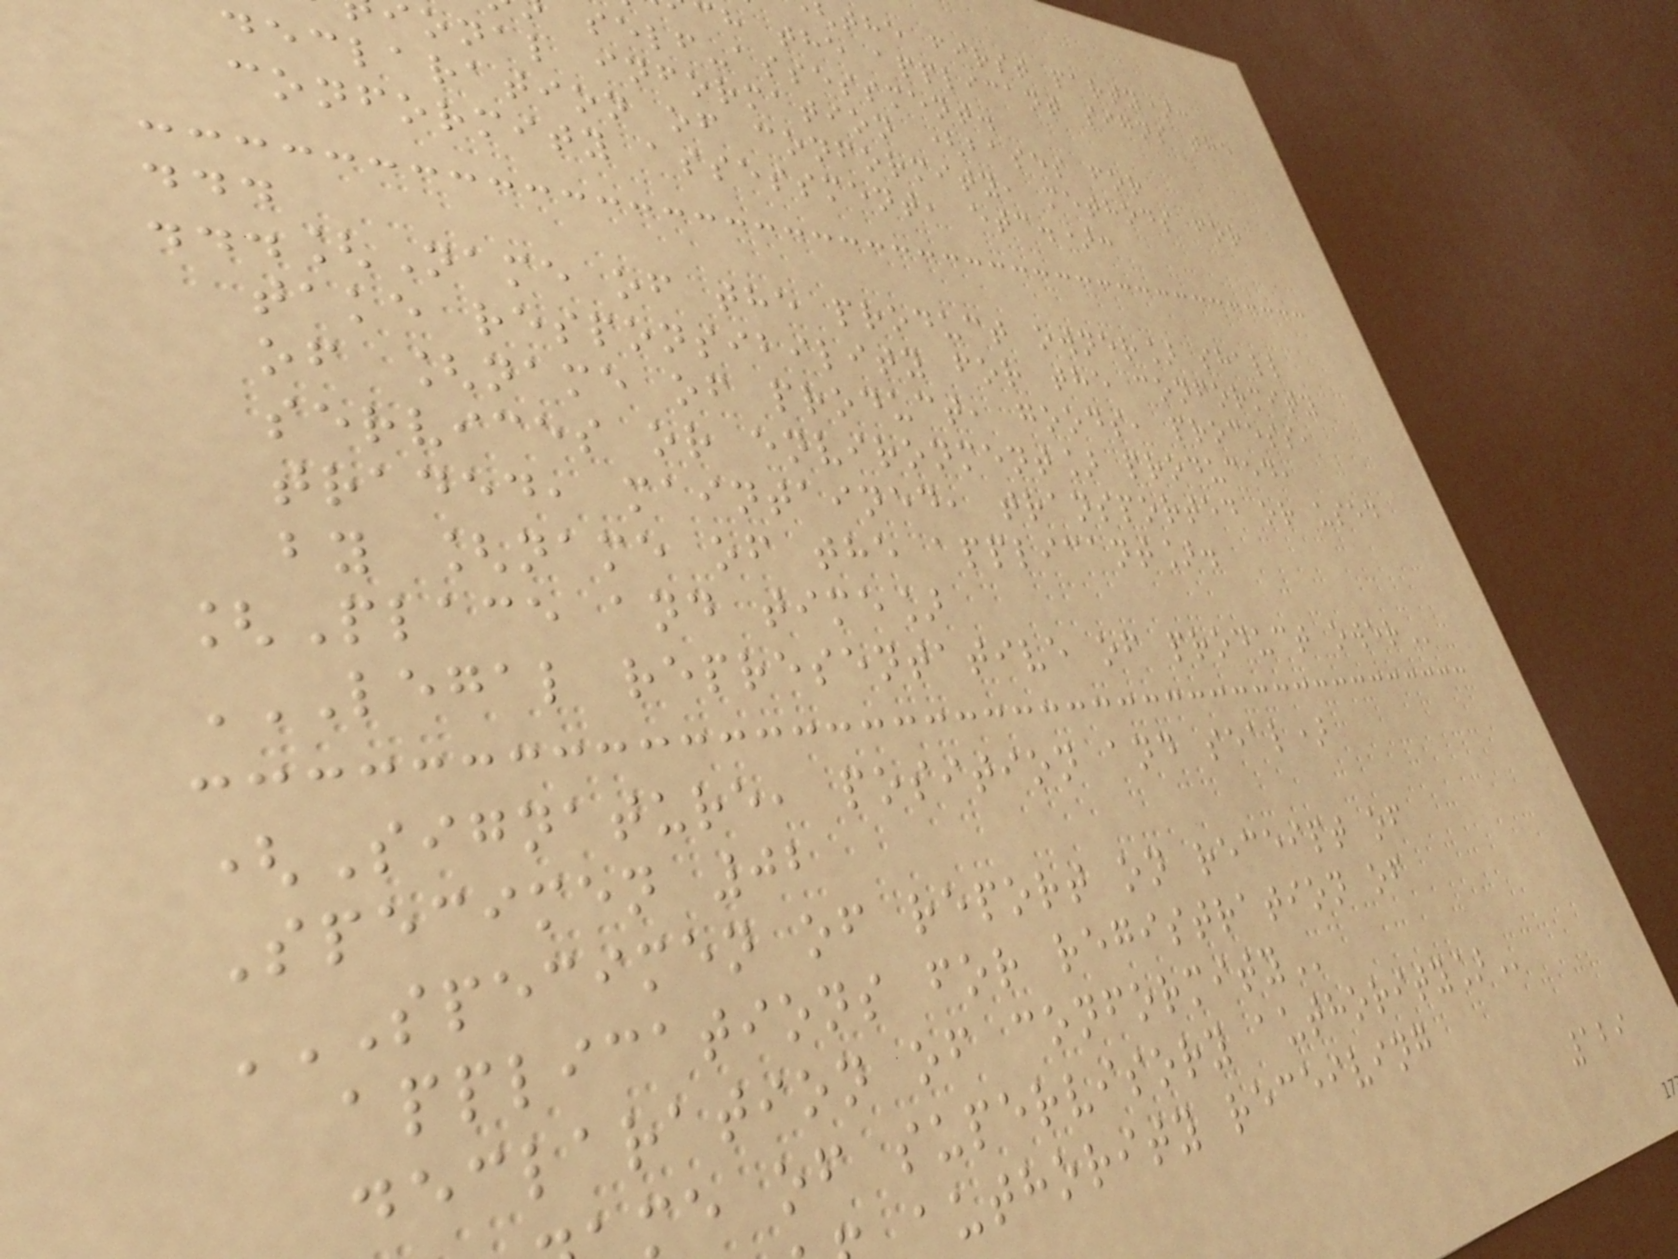the first party):
h the applicant signs the
self-assessment.
onal information (bases for
declaration of conformity, methods for
conformity assessment, etc.):
...
...[Name of the product owner] shall
take responsibility for the conformity
of [name of product, goods, process,
services or environment] produced,
traded, maintained, transported or used
by [name of the applicant].
[Place and time]
LEGAL REPRESENTATIVE OF PRODUCT OWER
(Signature, position and seal)
Specimen 02
SPECIMEN OF REPORT ON RECEIPT OF
applications for registration of
declaration of
e of supervisory
authority receiving
129
